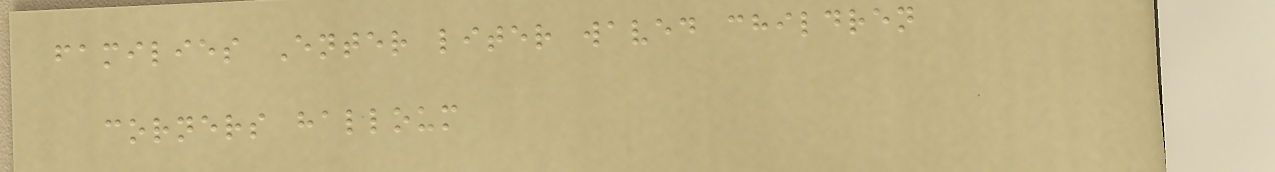families Enter liter waved children
corners halloum
